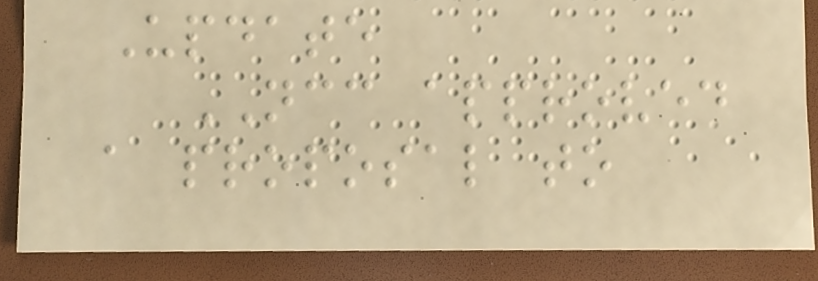Update
NCC approved
a proposal to
